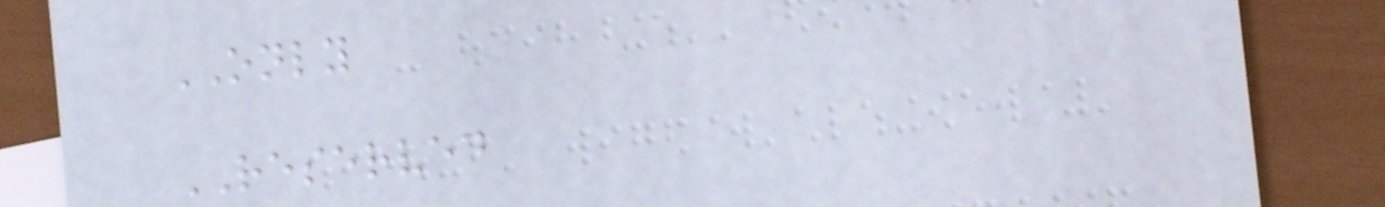ONLY
RESERVED
